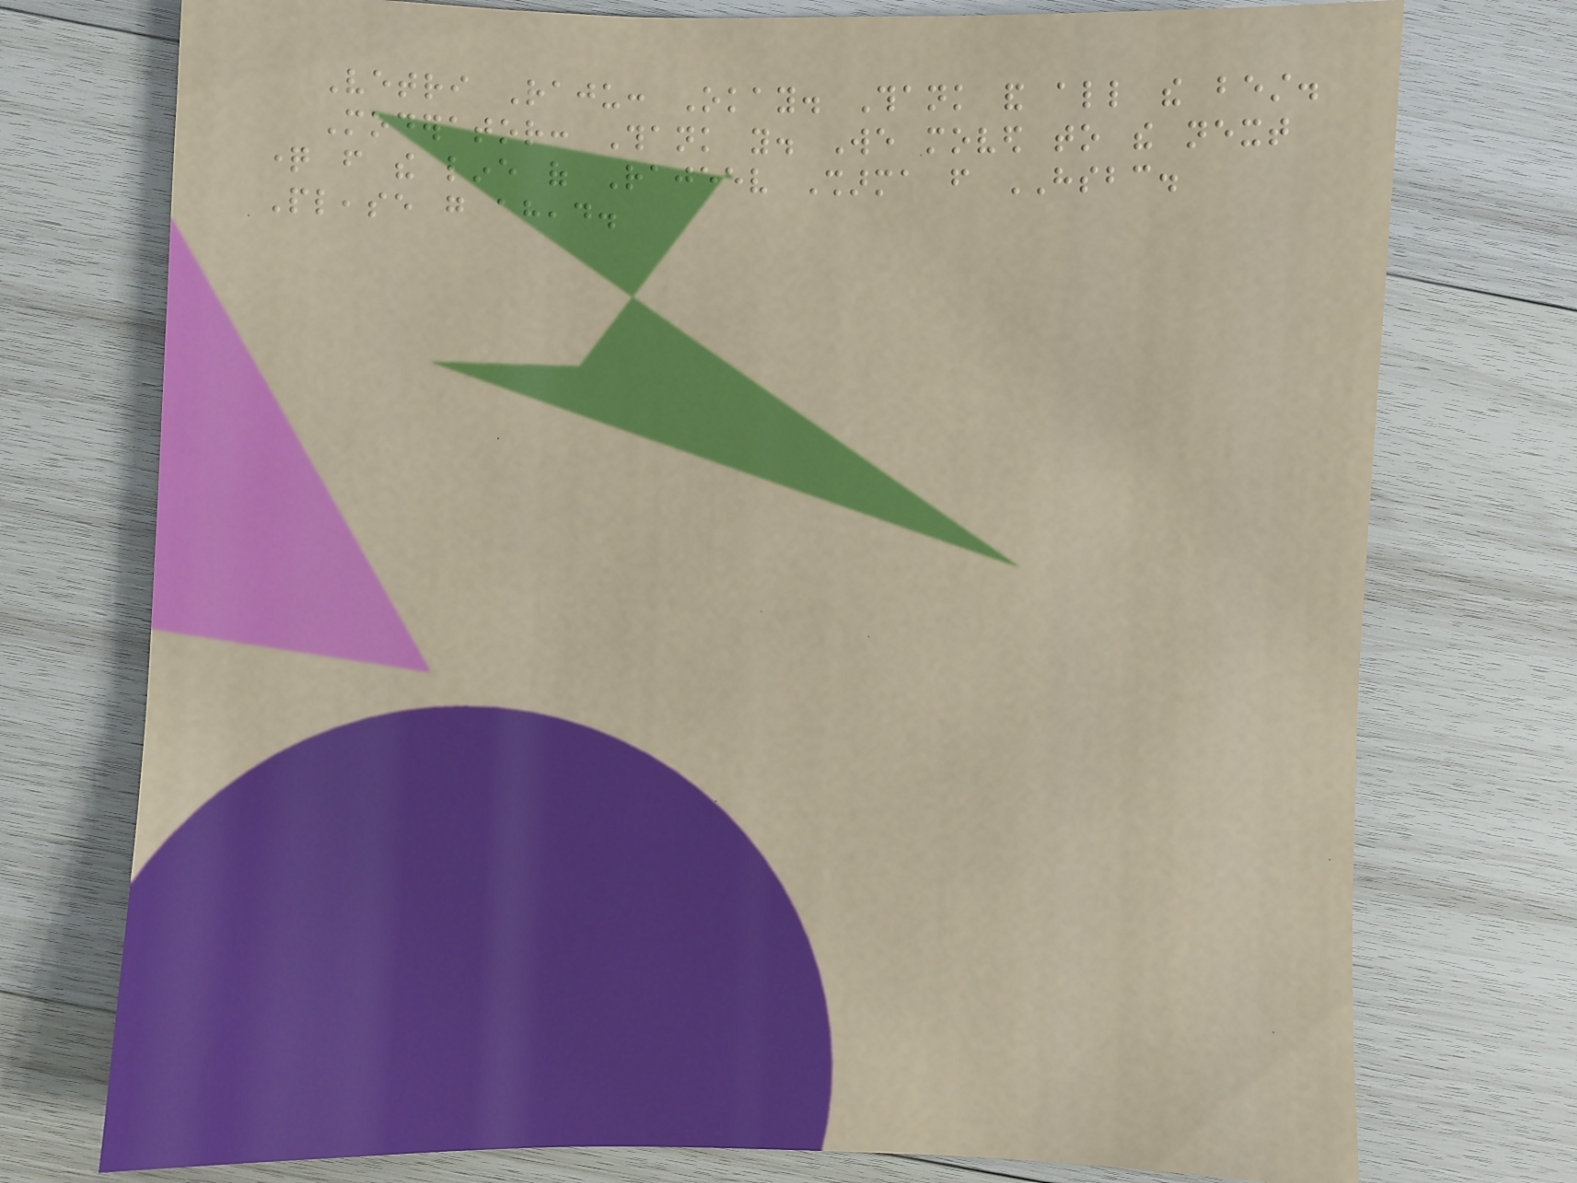Vetri Raju: Okay. Thank and all the best.
Moderator: Thank you. We moved to the next
question from the line of Rajeev Sharma from HSBC.
Please go ahead.
